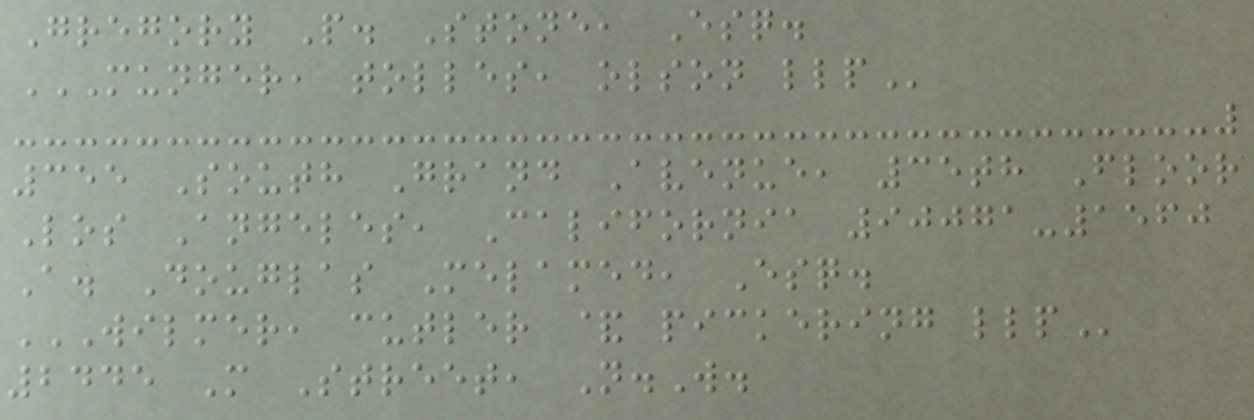Gregory P. Stone, Esq.
MUNGER, TOLLES, OLSON LLP
355 South Grand Avenue, 35th Floor
Los Angeles, California 90071-1560
A. Douglas Melamed, Esq.
WILMER, CUTLER & PICKERING LLP
2445 M Street, N.W.
